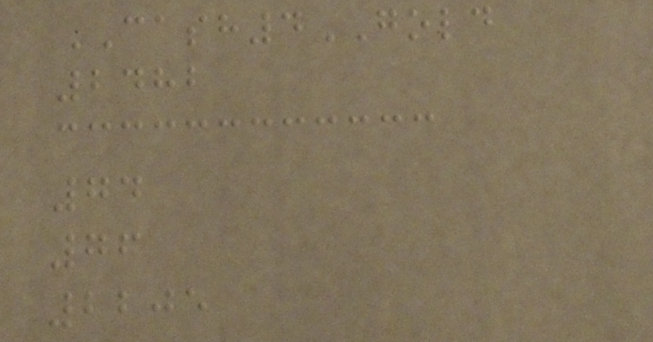CASH4GOLD
2482
74
76
2205
